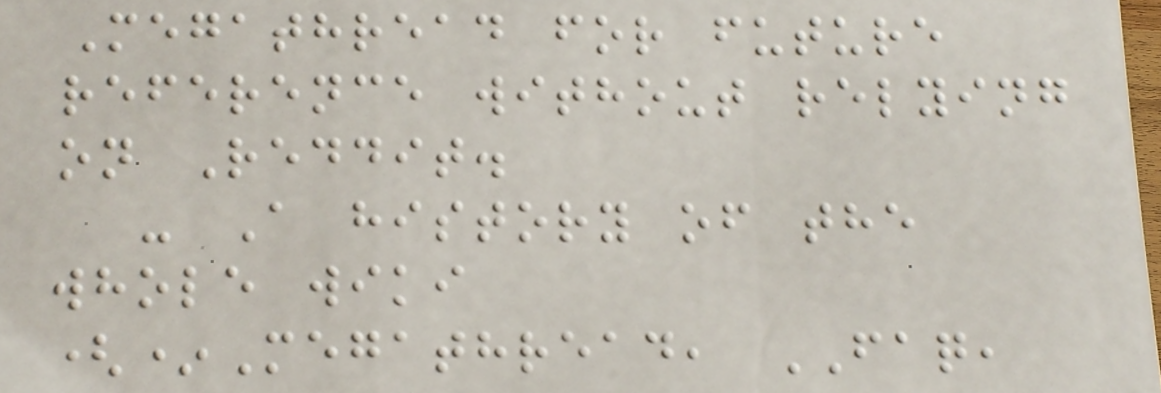Megathread for future
reference without relying
on Reddit.
- A history of the
whole wiki
(*Megathread, FAQ,
